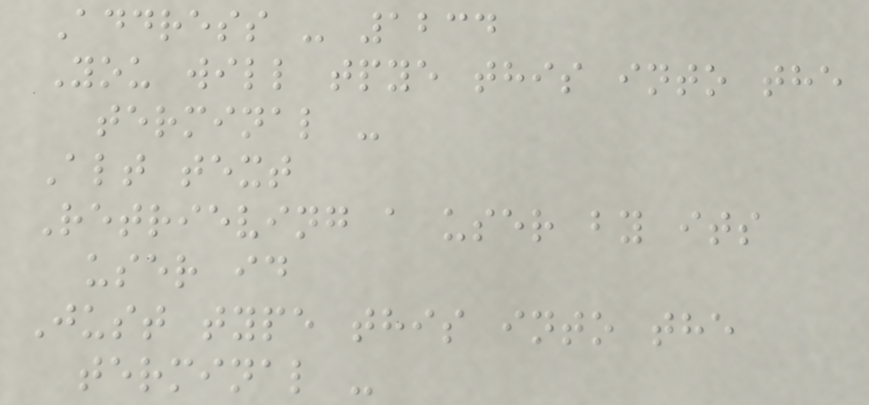Address - 1234
You will tpye this into the
terminal -
Alt text
Retrieving a user by its
user id
Just type this into the
terminal -
